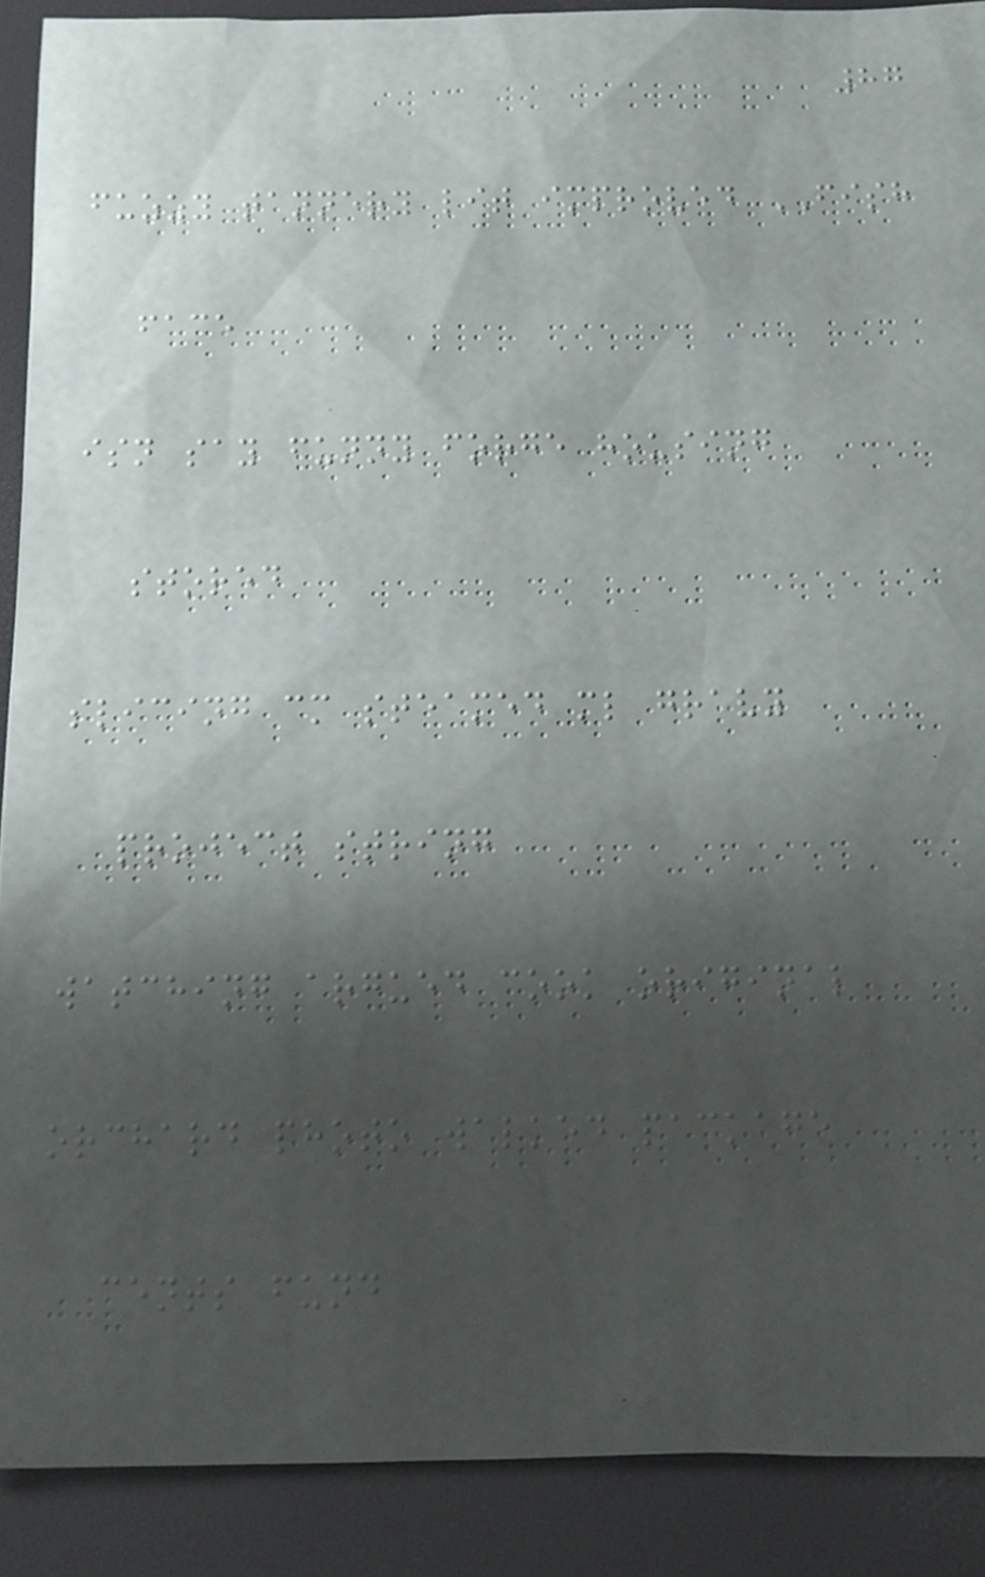87
fuzzy tannery lit improved FISH
face
isn say funny forge housing
stored
slicing cm steamed ml gravy
project string
watching argued cook original
orchard photo walked package
cents fund
